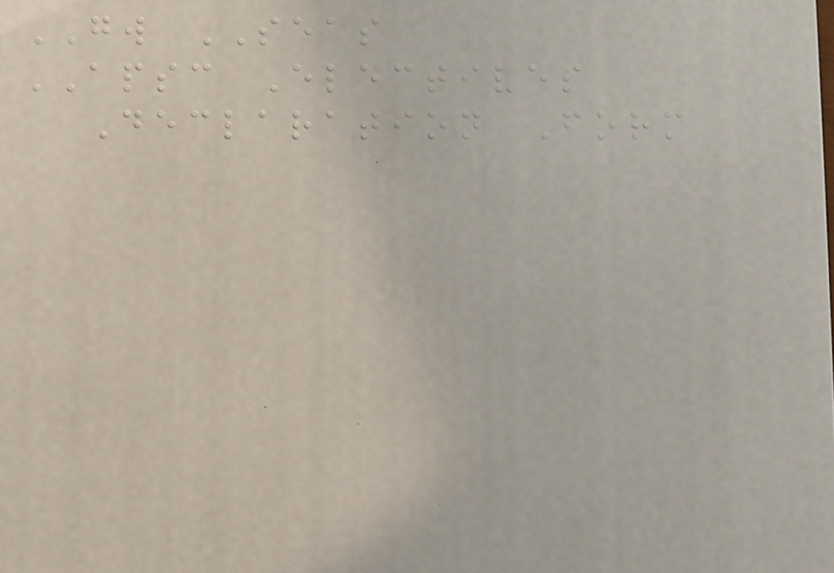GW SEAS
APSC Electives
Declaration Form
